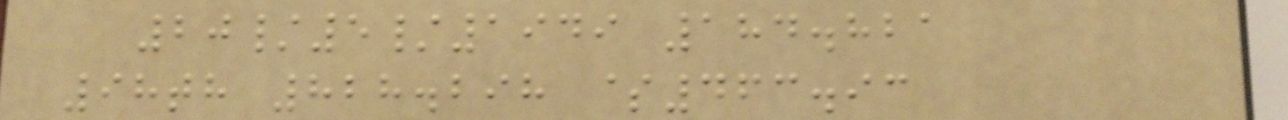20/5/1949 184.821
98th 828.298 $463.93
